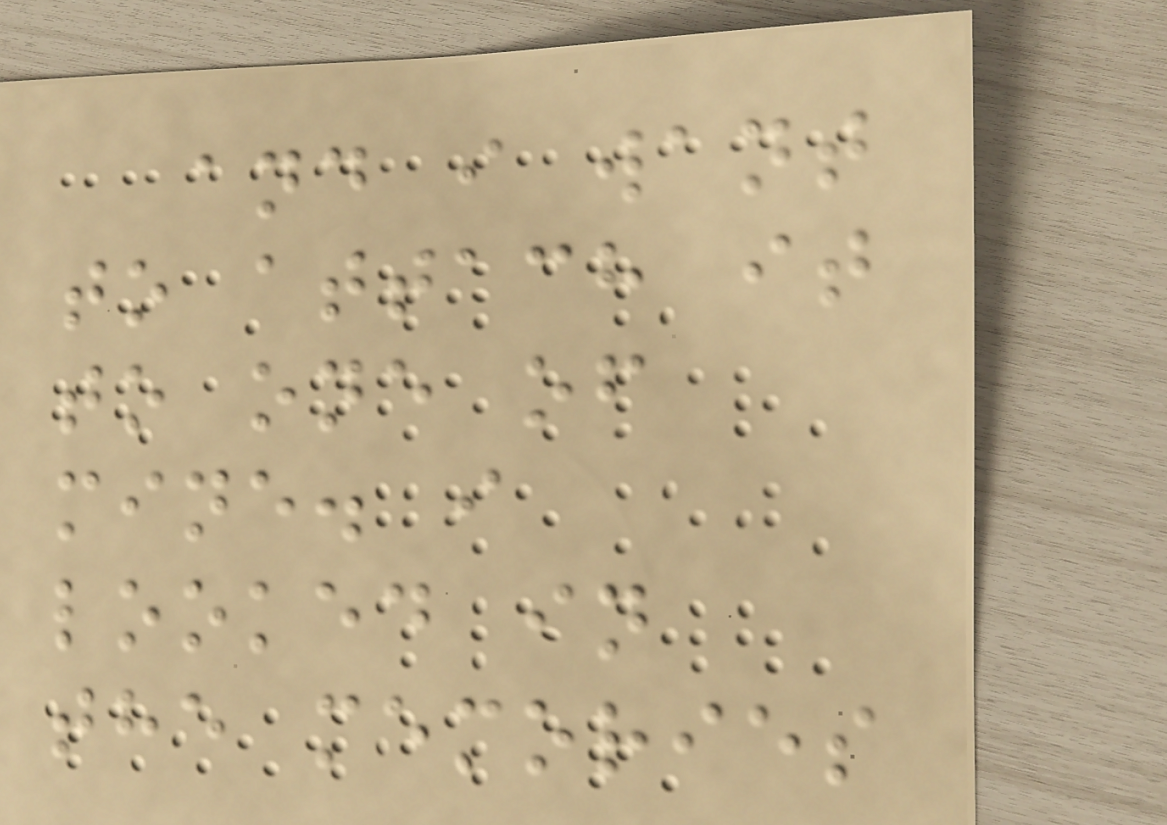and i want
to attach it
to one of
mine. i
looked in
the memories
